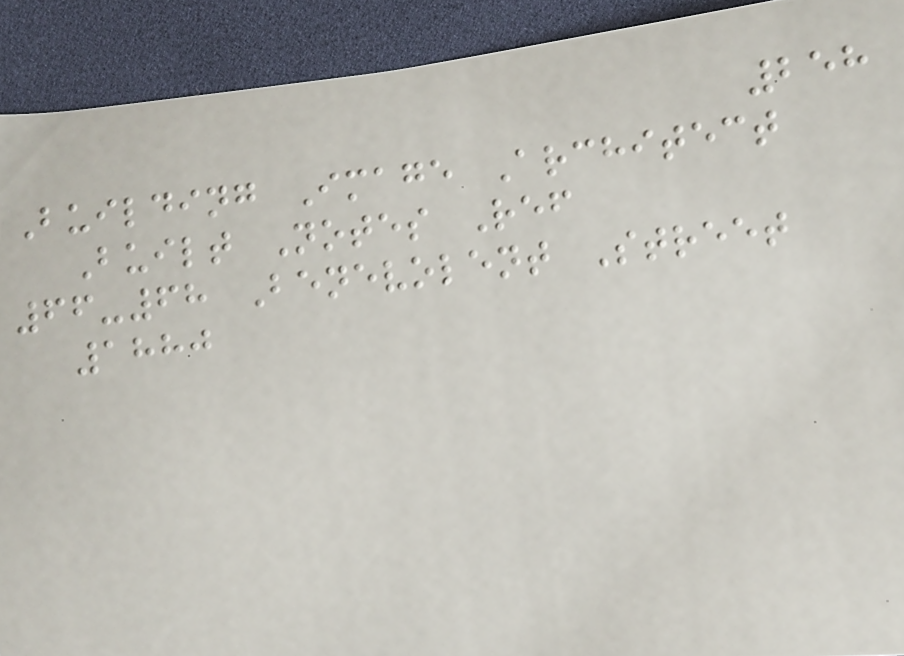258
Building Image Architect
Built Notes Ref
66-68 Benevolent Street
1880
